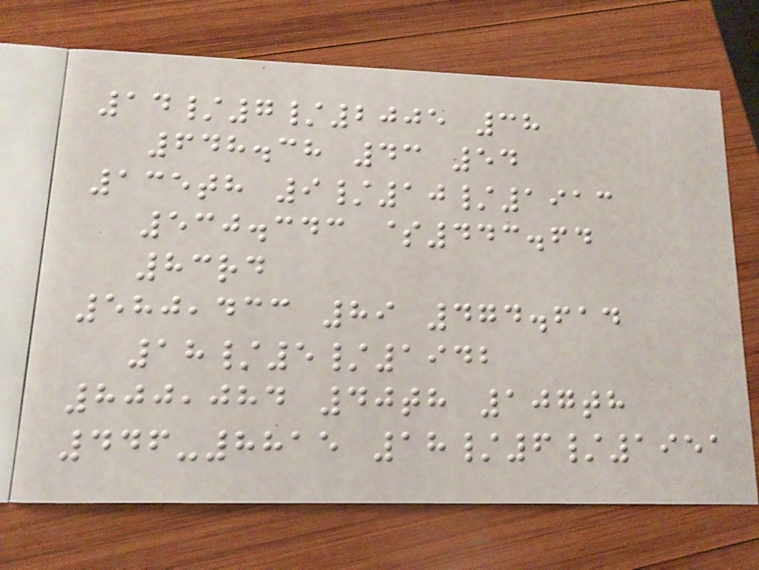14/7/2005 38
648.38 43 54
135th 9/10/1913
530.343 $443.64
83rd
580,433 89 474.614
18/5/1942
800,084 40th 107th
446-8815 18/6/1951
